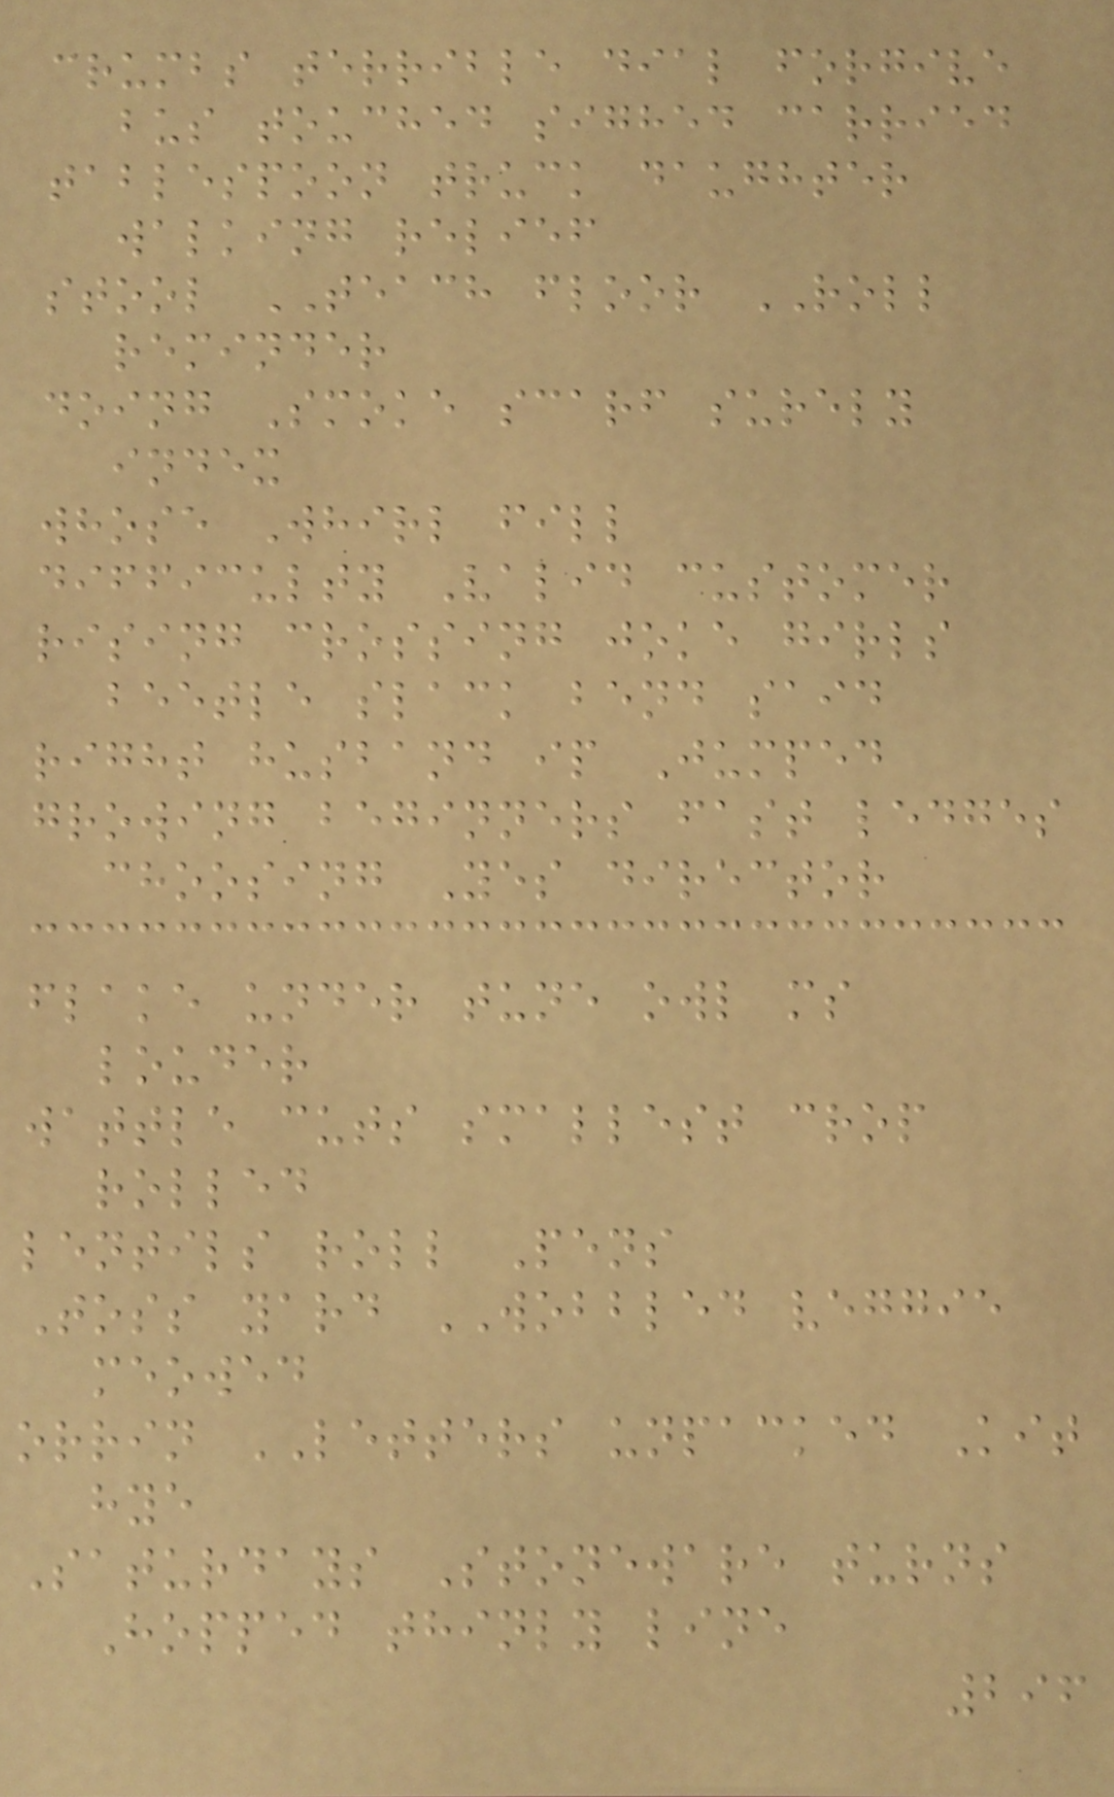crumbs terrible dial forgive
bus touched sighed carried
tablespoon truck daughter
walking relief
stool TEACH floor ROLL
reminder
doing Smoke scarf surely
index
whose Whirl fill
difficulty Valid customer
rising crossing joke girls
beetle slack bend said
right husband ip Jumped
growing beginners fast ledges
choosing Yes director
flake under tune owl ms
louder
wattle cuts smallest crop
rolled
lentils roll Pens
Toss yard WOBBLED veggie
meowed
orrin LETTERS unpacked Kit
hye
Saturdays Stoneware turns
Hopped thinly line
296
